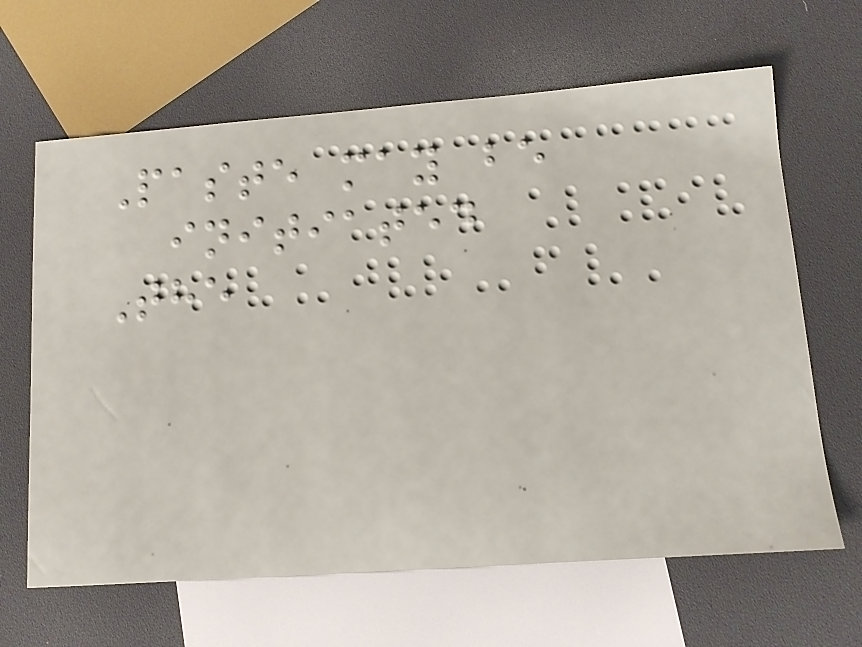Paste may be
initiated
The
